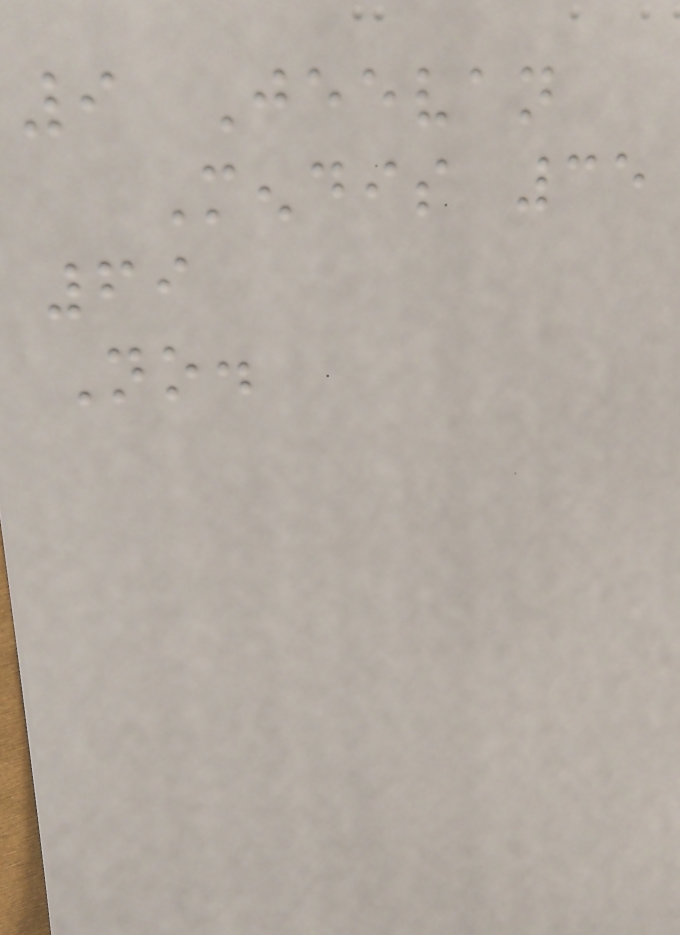9 Jeevan
Mendis 35
69
No.
